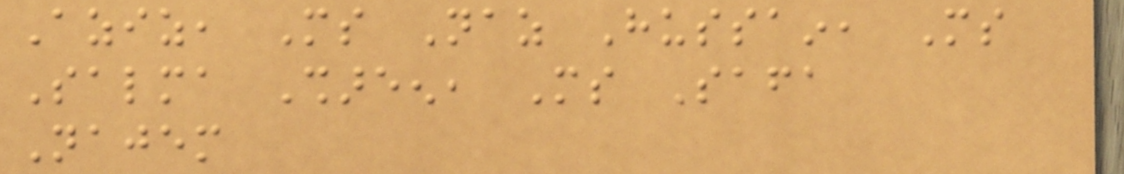Aziz, Ms Naz Hussain, Ms
Salma Shareen, Ms Safa
Najem
